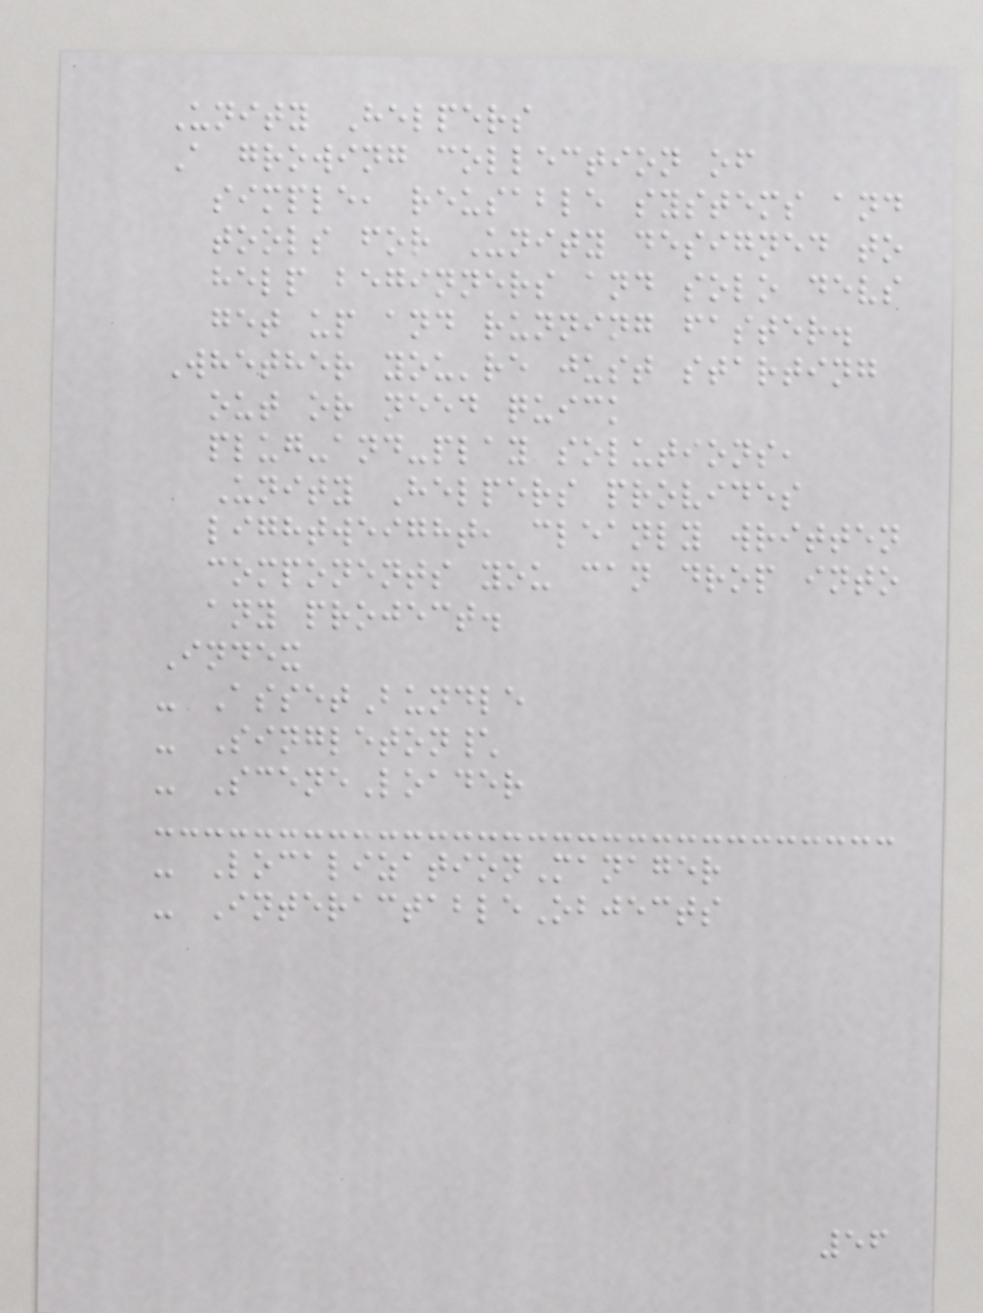Unity Helpers
A growing collection of
simple, reusable systems and
tools for Unity designed to
help beginners and solo devs
get up and running faster.
Whether you're just starting
out or need quick
plug-and-play solutions,
Unity Helpers provides
lightweight, cleanly written
components you can drop into
any project.
Index
- AssetBundle
- Singleton\
- SceneLoader
- LocalizationManager
- InteractableObjects
56
